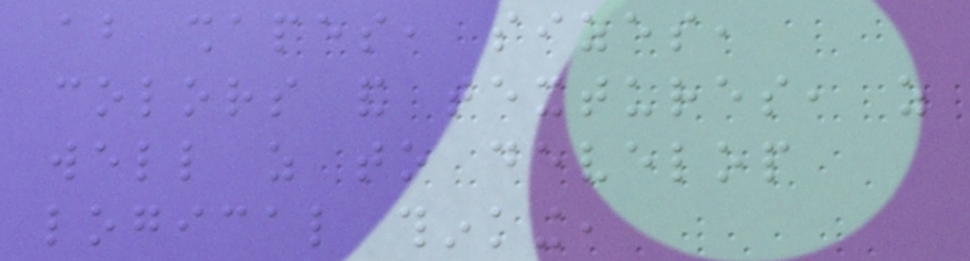about shapes, sizes,
colors and textures, as
well as to develop
logical thinking,
